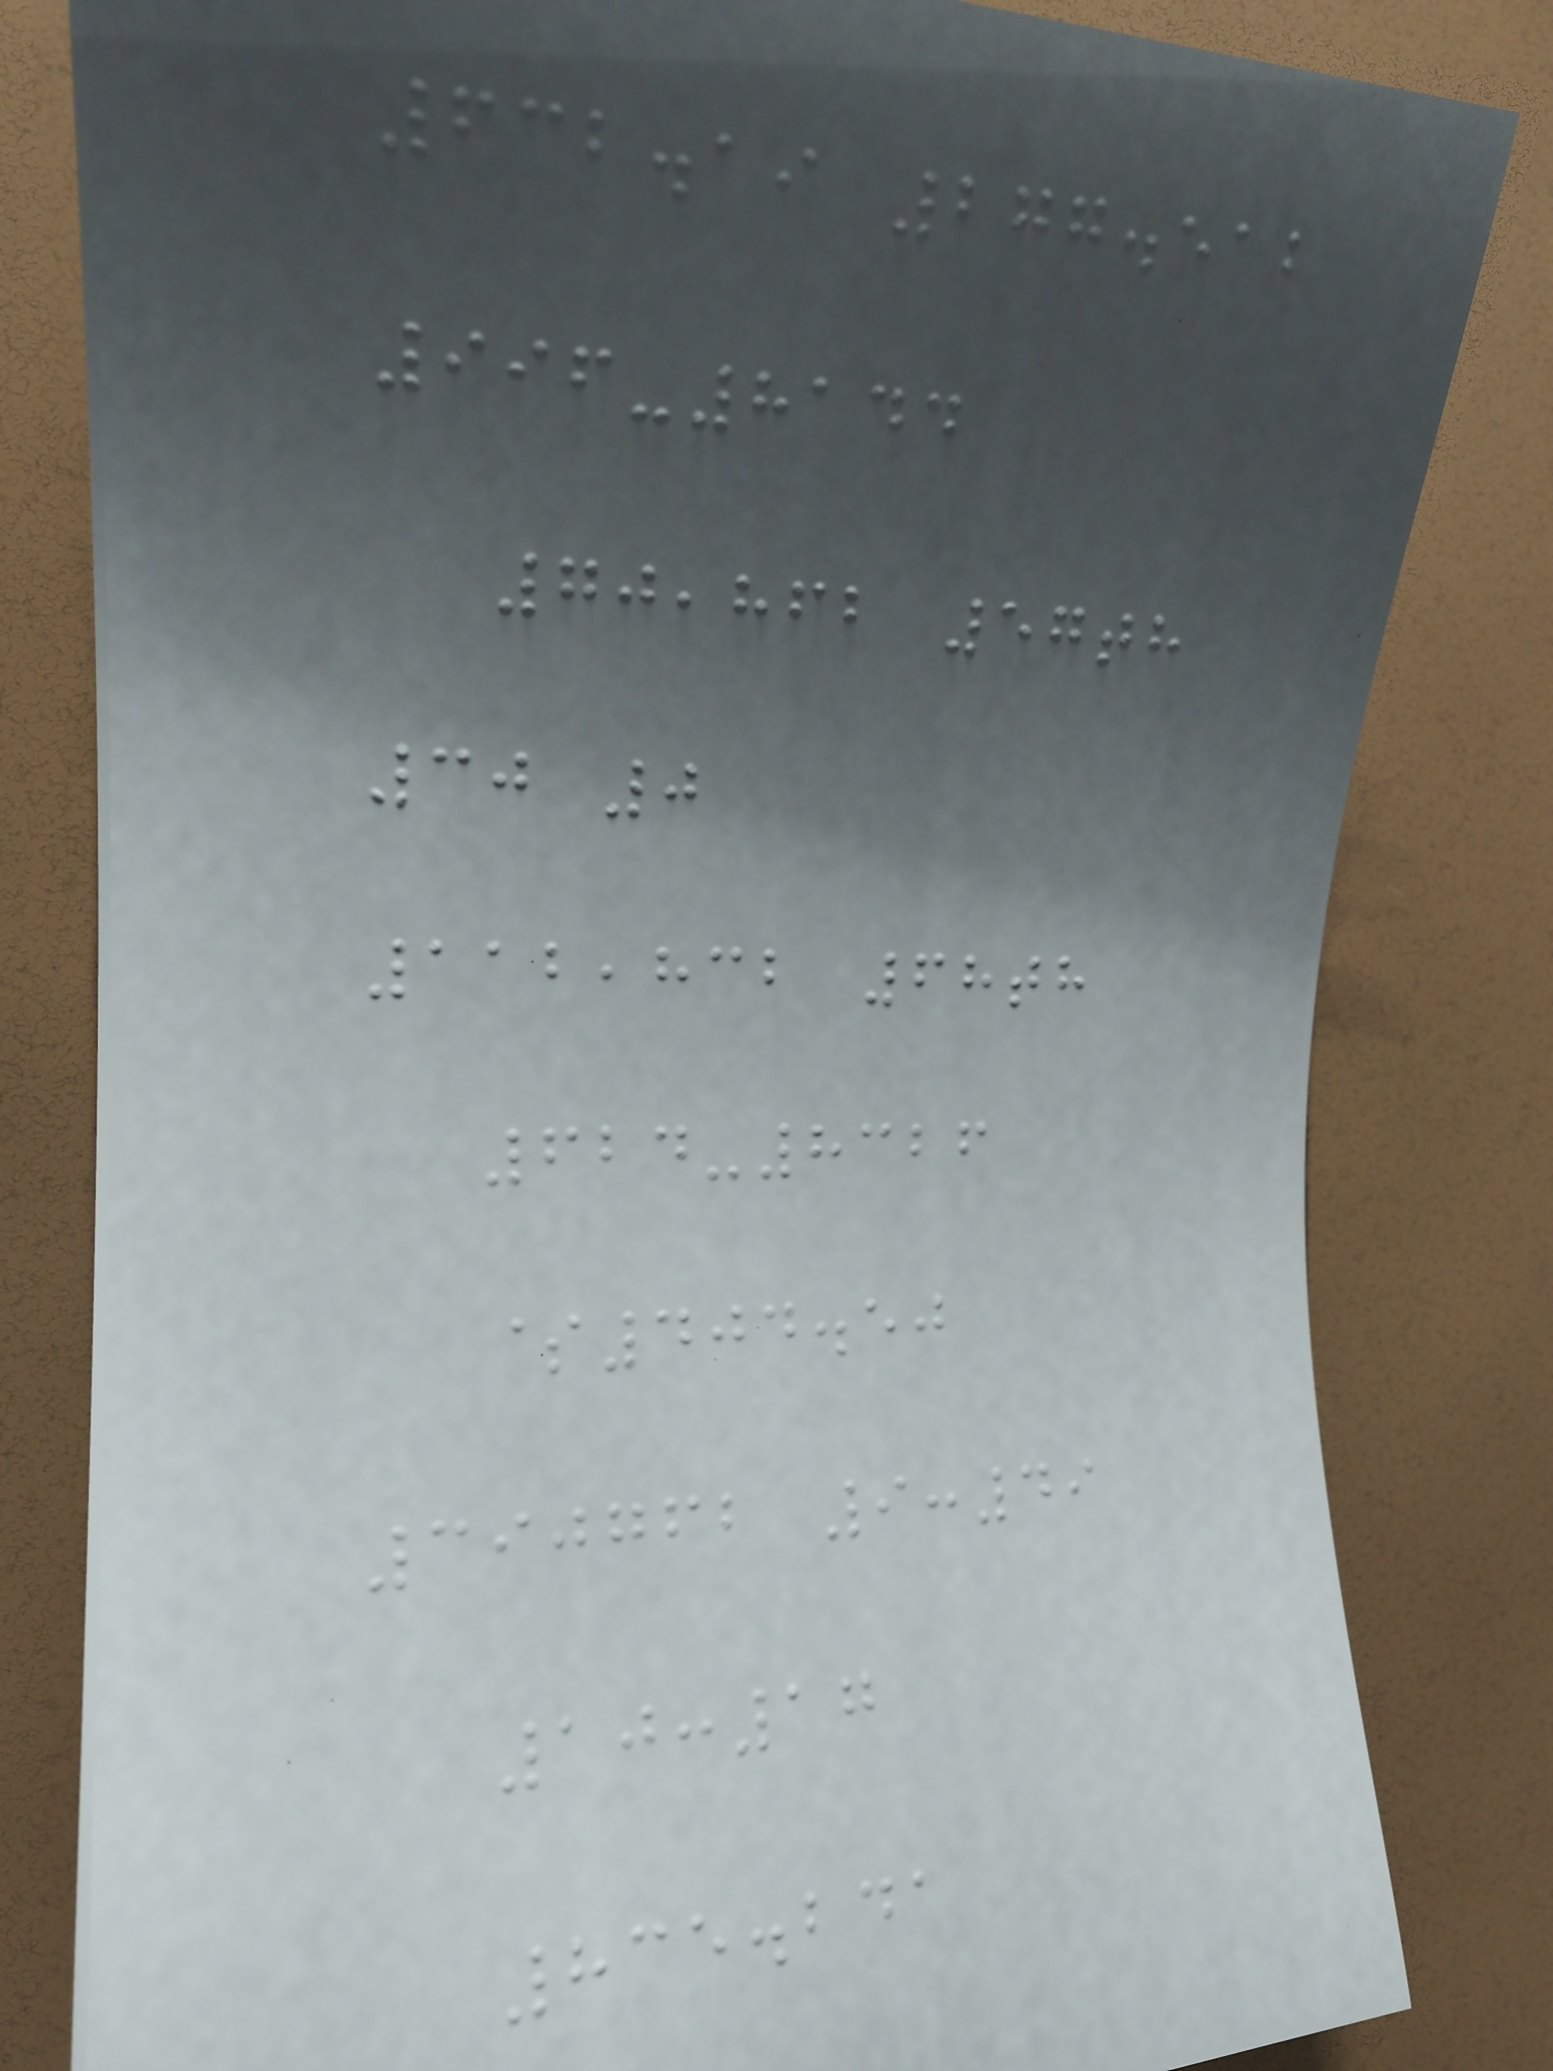632.19 277.512
996-8144
70,862 57th
30 0
112,832 68th
624-8326
$404.50
390762 9:49
10:17
835.241
